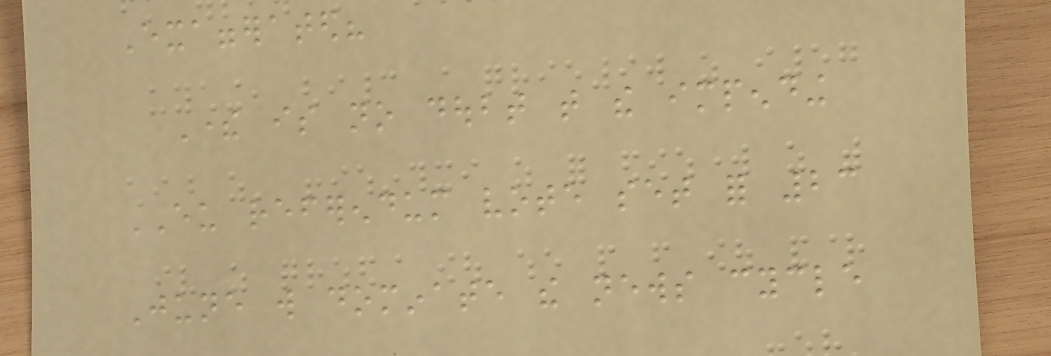Exaggerated?
There is no doubt that the impending
EU referendum vote set for 23
June will dominate the news cycle
